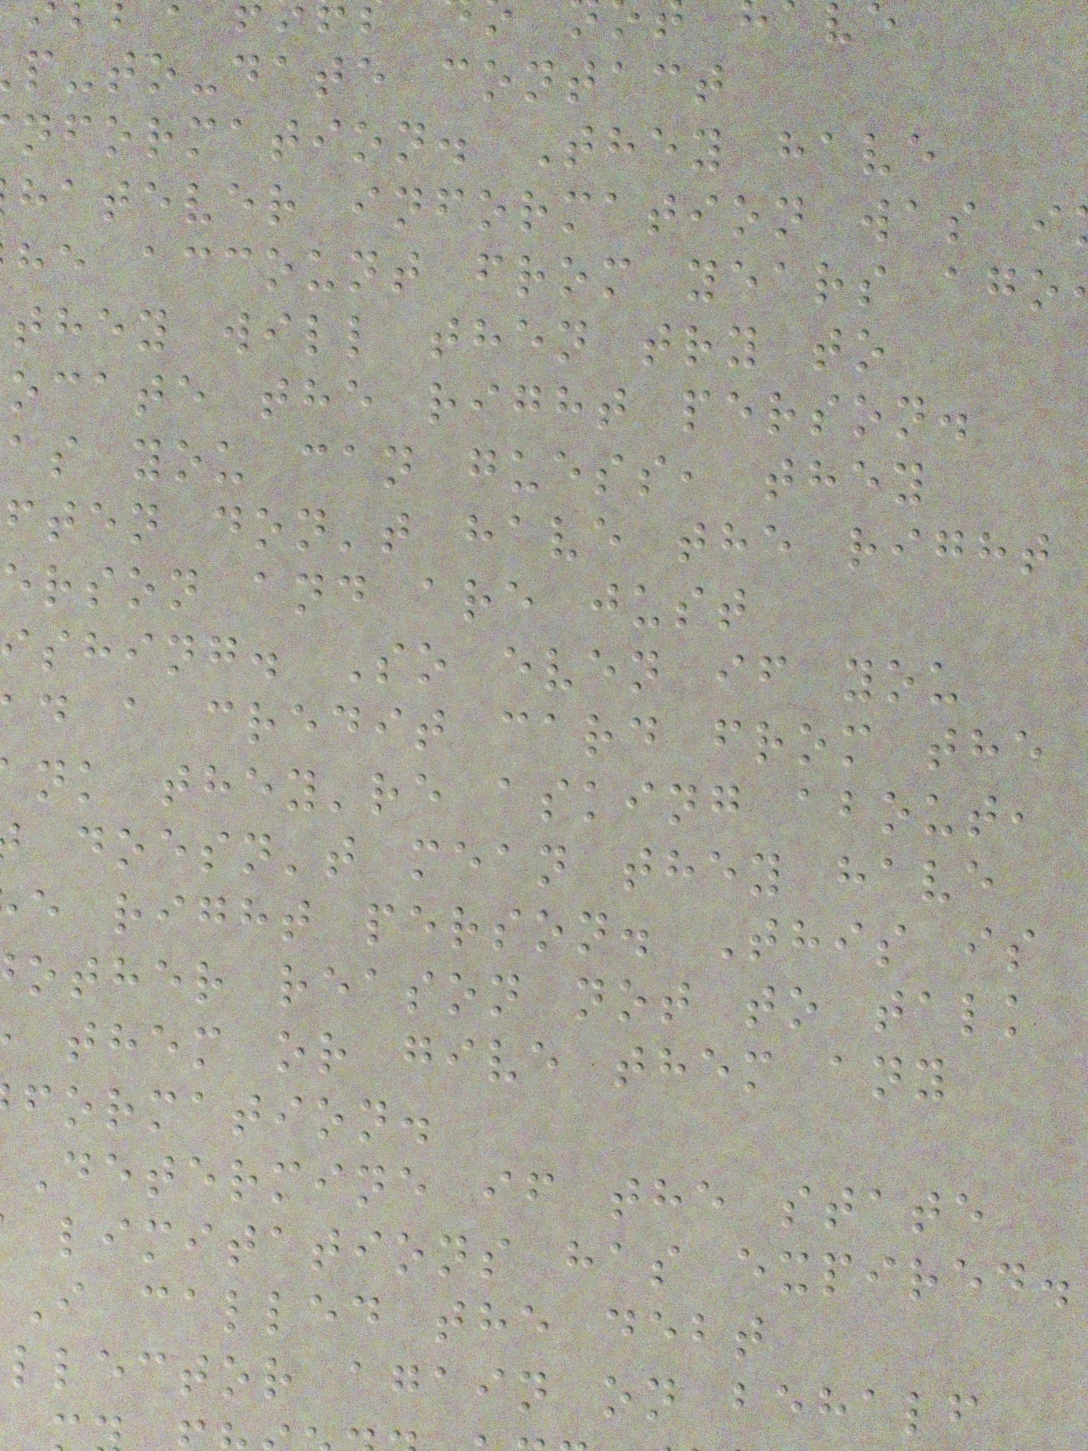p-to-date contact
nformation. They have
hatever information was i
he account from years ago
they will then try to
ocate the right person.
as you can guess, they
ften don't have the right
erson and are just
shing. So even if you
d a credit card from the
nk they're asking about,
doesn't mean they have
e right person. This is
other reason not to talk
them or give them any
formation.
Determine if the state
limitations has expired.
I called the debt
llector again on behalf
